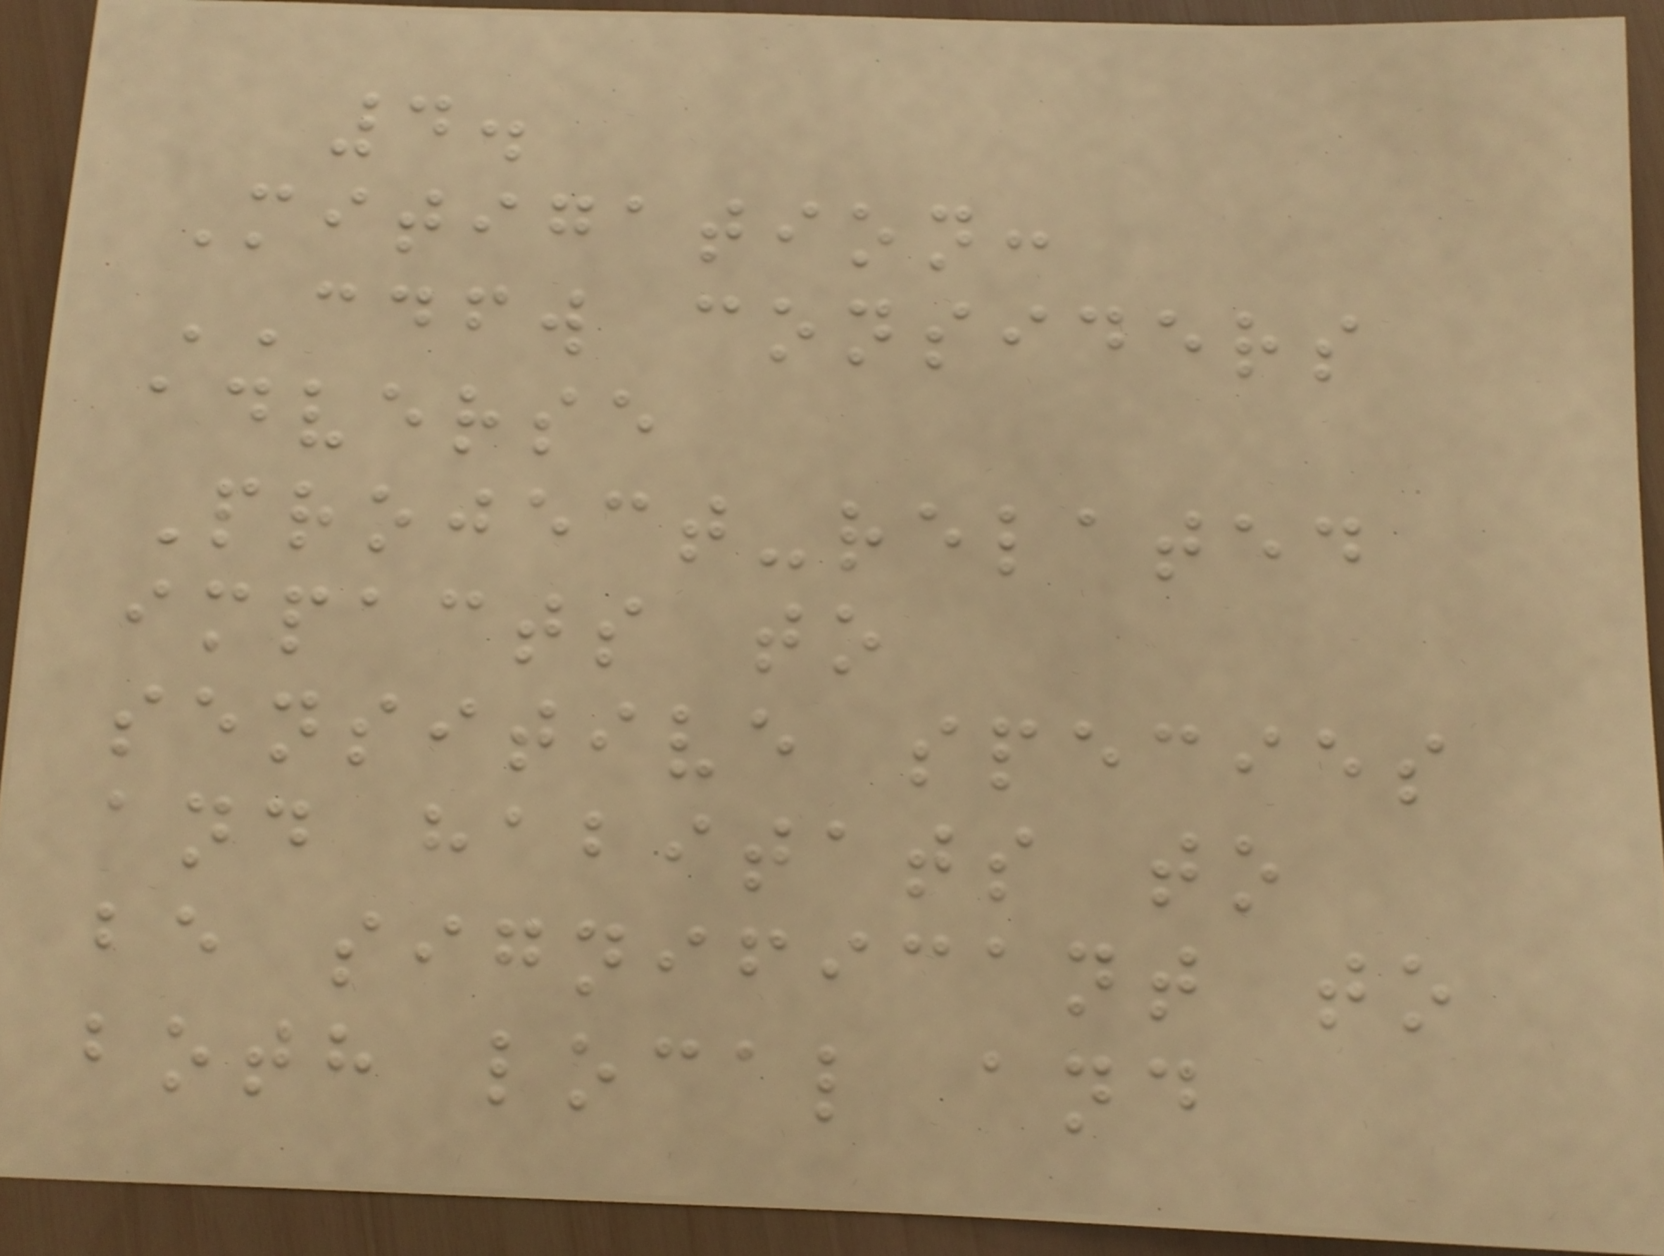4.
Mitigation:
CDFW considers
adverse
Project-related
impacts to
sensitive species
and habitats to
be significant to
both local and
